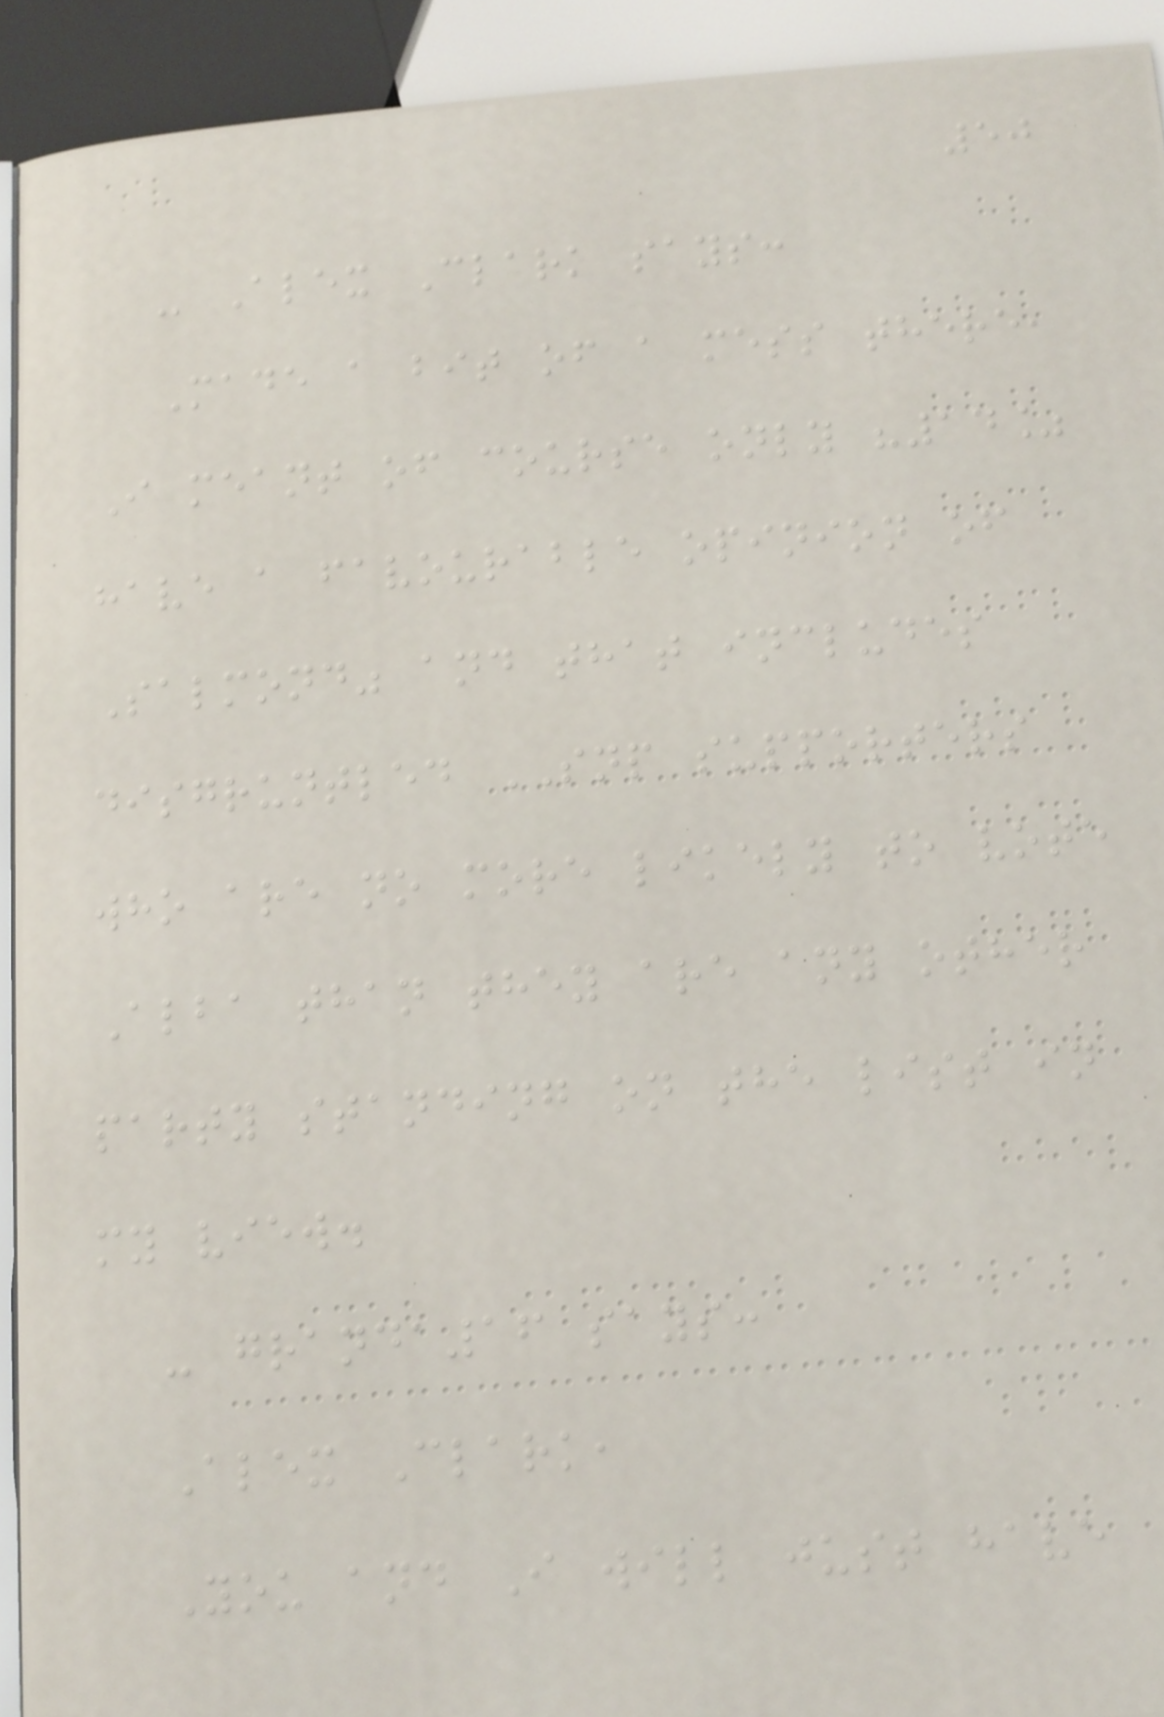50
- Alex Clark says:
Made a bit of a mess there,
I meant of course only "14%
have a favourable opinion of
Salmond" and that includes
disgruntled SNP supporters
who are no more likely to vote
Alba than they are any other
party standing on the list in
my view.
- granda16 says:
Alex Clark,
You and I will just have
